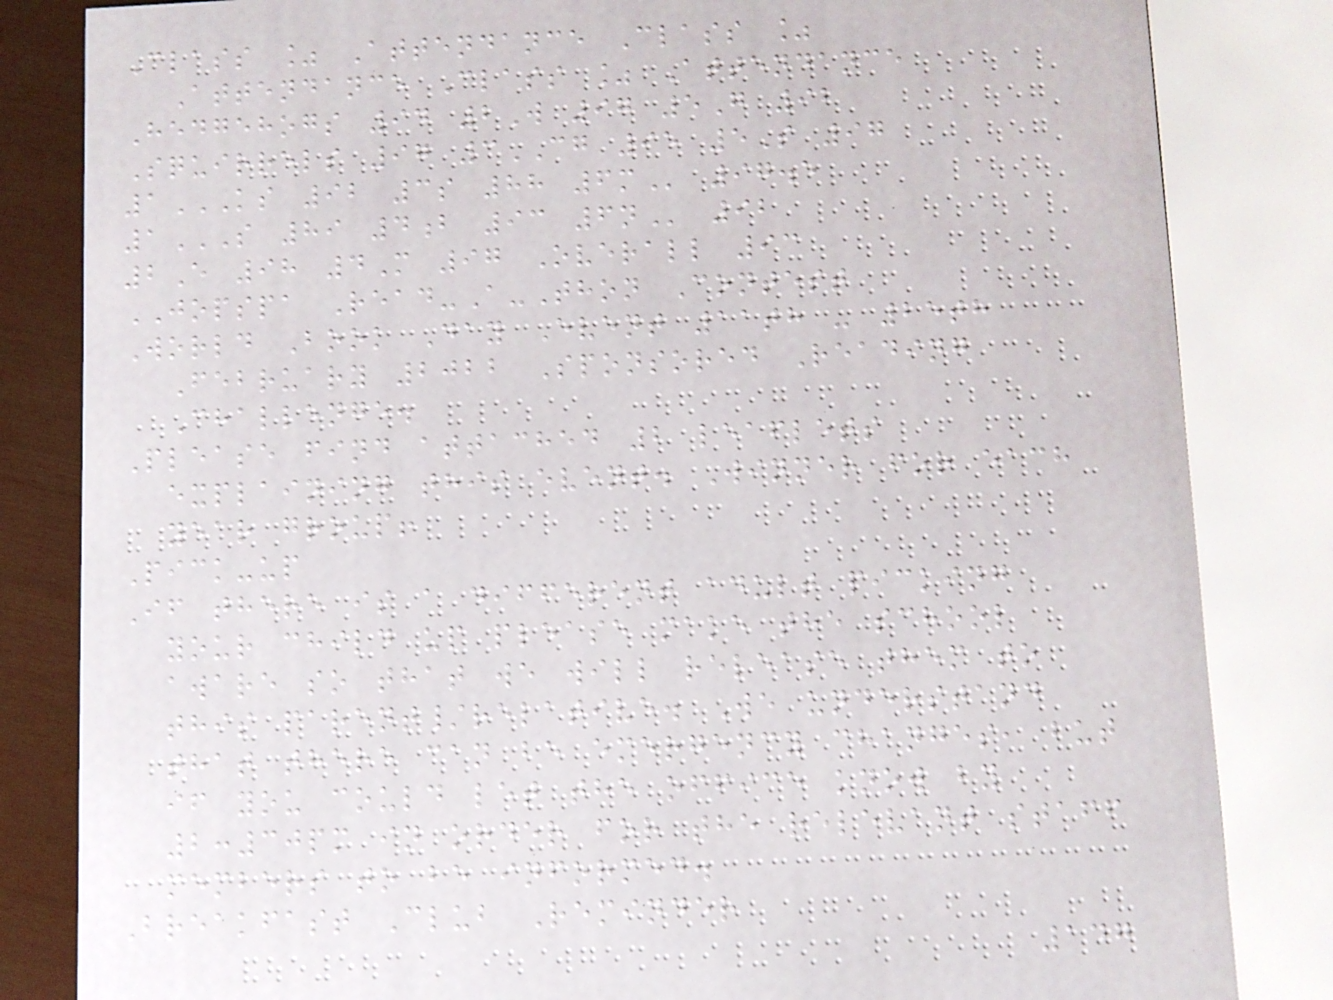Class % Attendance Class %
Attendance Class % Attendance
Hedgehogs 94 2W 97 5G 92
Squirrels 97 3CG 95 5S 97
1KS 92 3S 88 6M 97.5
1S 89 4B 93 6N 92
2E 98 4M 97 Overall 93
JOPSPA Read-A-Thon Contest
World Book Day Event 11th - 25th
February 2022 Sponsored Reading
Challenge.
Please find attached 2 leaflets
explaining this event. Winner for each
year group!
Pick-up
If there is a different adult picking
your child up please make the school
aware so that we will release them to
this parent/relative. We understand
that there can be emergency changes, but
if you could let the office know by
2:30pm in order for the relevant staff
members to be informed.
Breakfast Club Reminder
147
